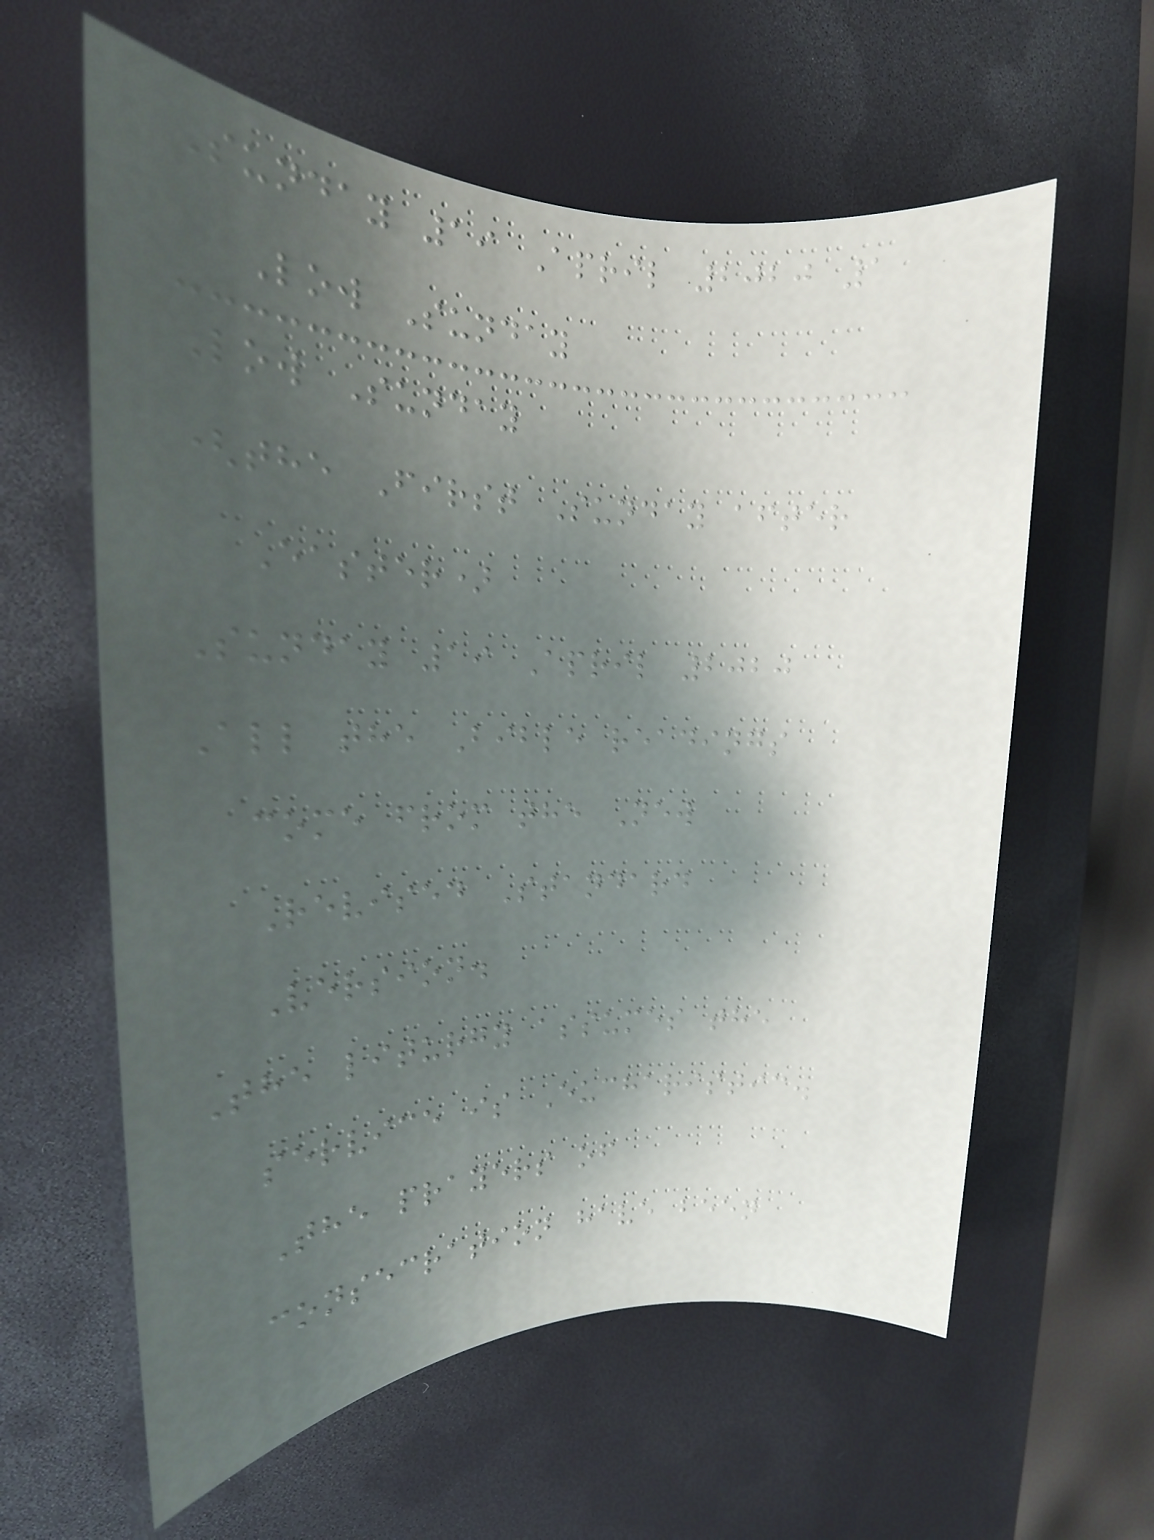Sunday 19 April 2020 1
Low Sunday
Low Sunday
(the First Sunday after
Easter)
Sunday 19 April 2020
All the Bible readings
come from the New
Revised Standard
Version.
The liturgy assumes the
service is Eucharistic.
The prayers of
consecration have been
